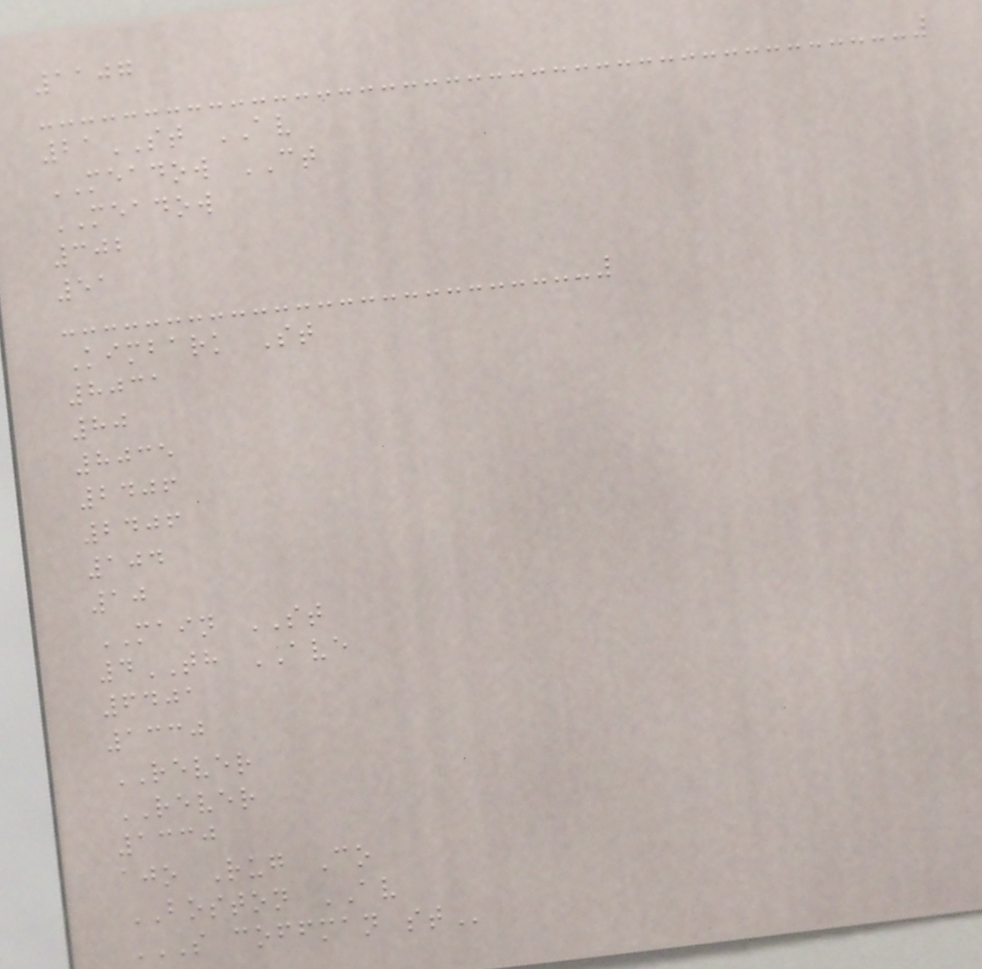1107
21ST AV
MEADOW CT
MEADOW
302
51
Kimbark St
8031
80
8035
2406
2406
104
10
MAIN ST
4TH AVE
6401
1330
REVER
REVER
1330
ajo Rug Co
BOSTON AV
S COFFMAN ST
